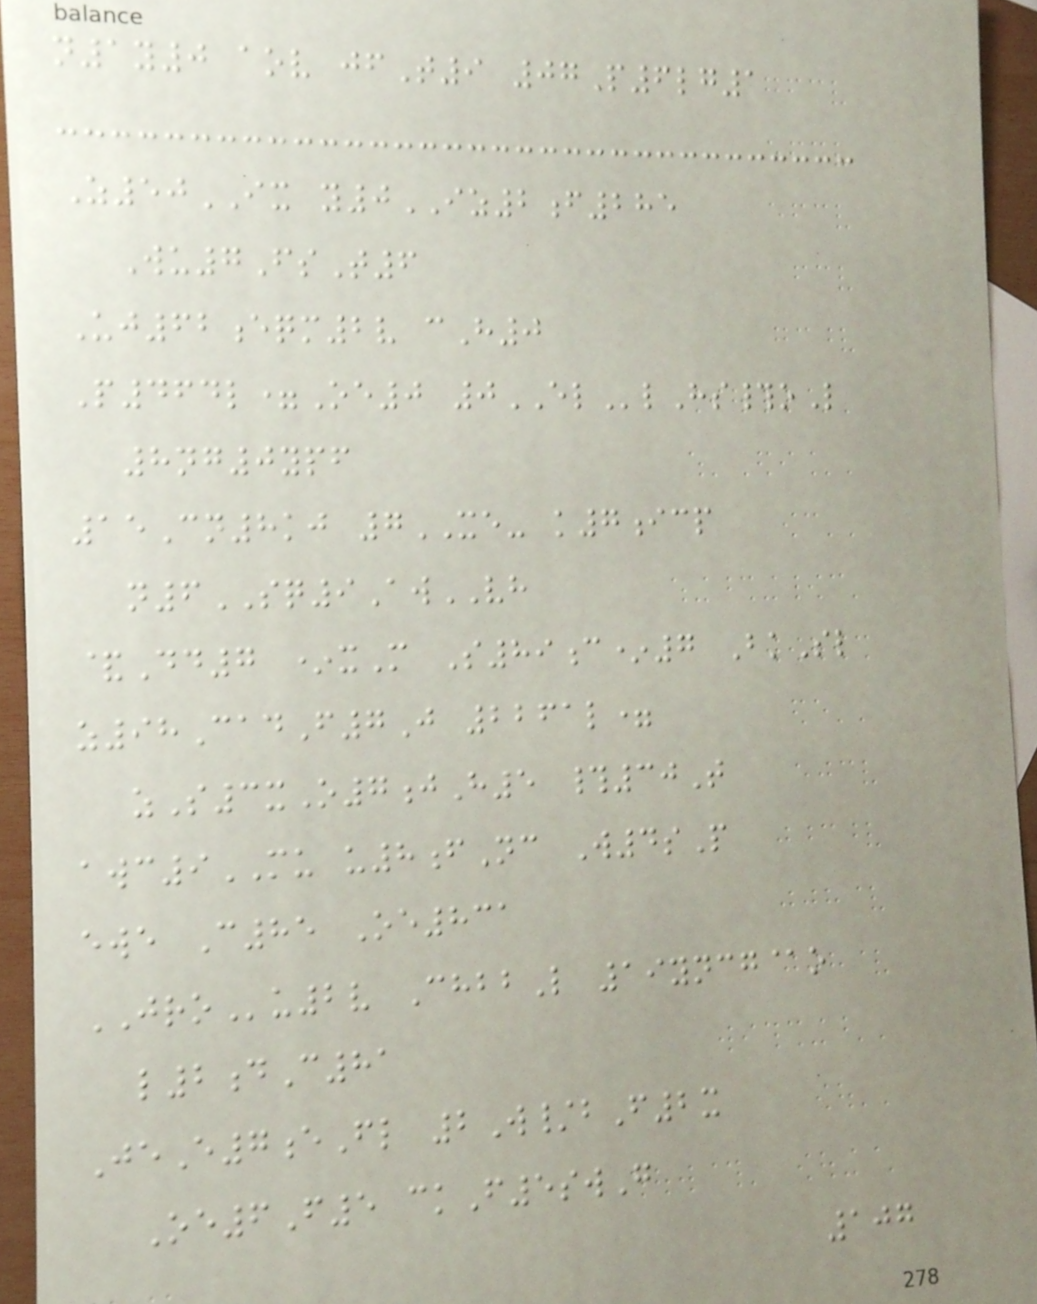n1y0 aov jfT9 07P6lg1
Z50IX y0IZ2f285
Wu7FsT6
Uj62eqm2v cH0
P464l=Oe0 0ELlHs#oL
8ng0ypf
15Cn8kj 7XE- k7icp
n6SQ9AwVH
&Dd7 *xM S89c*7 BkSl
z98CadF7J 2261l=
zS3xO7jH5 #30T
awc9MU u8fNc W4sP
ewe C85 Oe831
JROu2v ChbbL 19yncg@o
l2dC81
JeE7eFl 2W/bF2x
Oe6F5 ckF5swG
107
